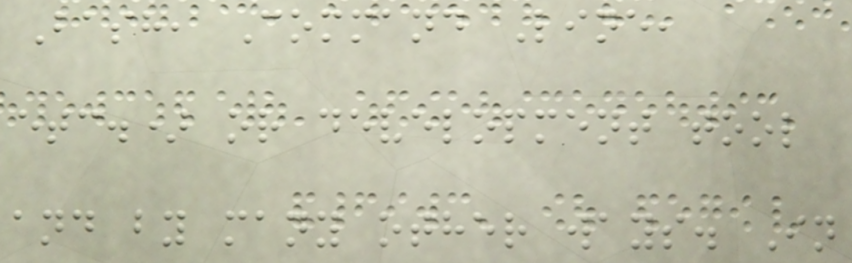Bash, Command Line,
etc.) or development tool
and by many other ways. In
